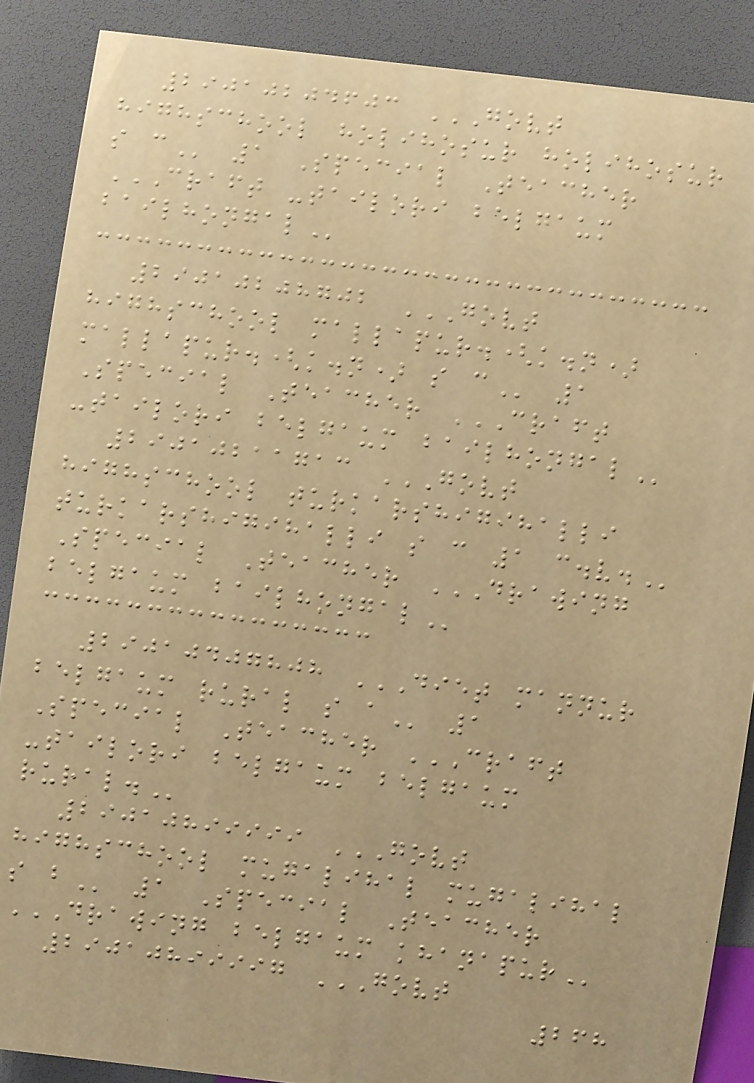29010204603 GOVT
HIGHSCHOOL HOLIHOSUR HOLIHOSUR
S C 1 Special Teacher
CRAFT -TAILORI BELGAUM
BAILHONGAL
29010208702 GOVT
HIGHSCHOOL MALLAPUR.(K.N)
MALLAPUR.(K.N) S C 1
Special Teacher CRAFT
-TAILORI BELGAUM BAILHONGAL
29010211713 GOVT
HIGHSCHOOL TURKARSHIGIHALLI
TURKARSHIGIHALLI S C 1 C.V.
Special Teacher DRAWING
BELGAUM BAILHONGAL
29010407808 DIET MANNUR
BELGAUM RURAL S A 1
Special Teacher CRAFT
-TAILORI BELGAUM BELGAUM
RURAL.
29010899999 GOVT
HIGHSCHOOL MUGALIHAL MUGALIHAL
S B 1 Special Teacher
DRAWING BELGAUM KHANAPUR
29010899997 GOVT
268
